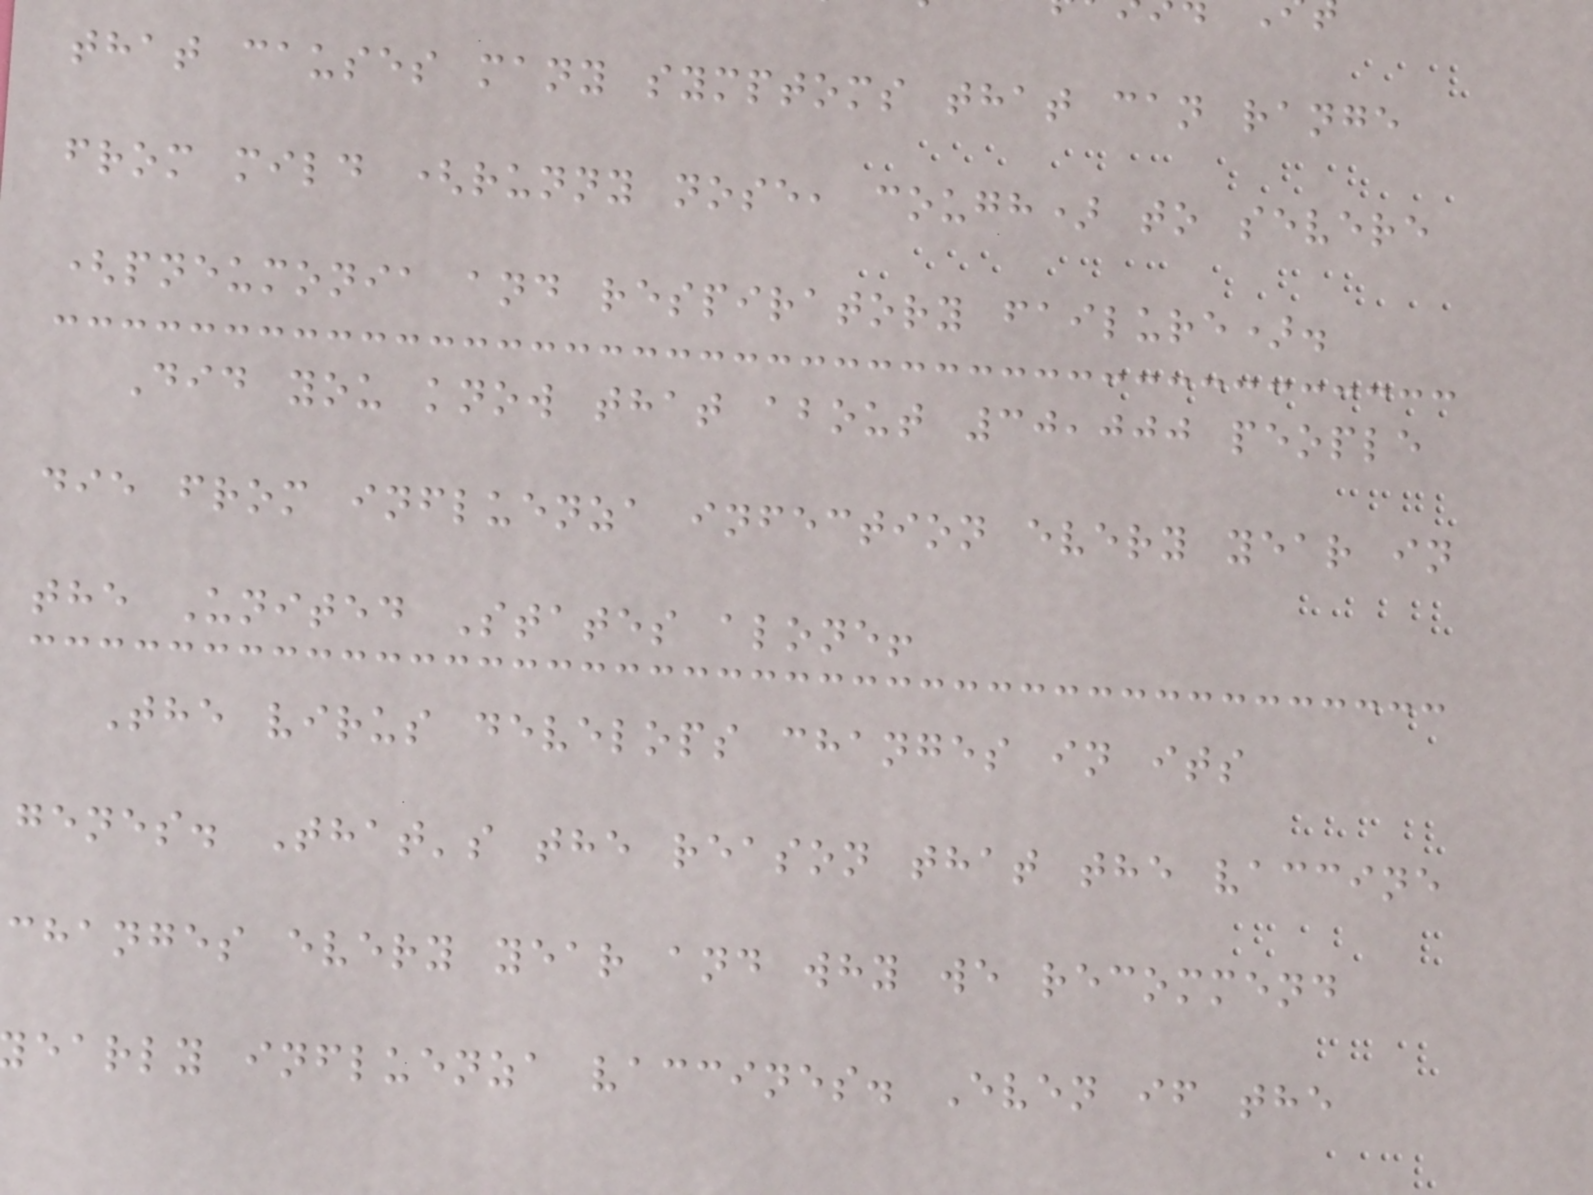that causes many symptoms that can range
from mild (runny nose, cough) to severe
(pneumonia and respiratory failure).
Did you know that about 30,000 people
die from influenza infection every year in
the United States alone!
The virus develops changes in its
genes. That's the reason that the vaccine
changes every year and why we recommend
early influenza vaccines. Even if the
